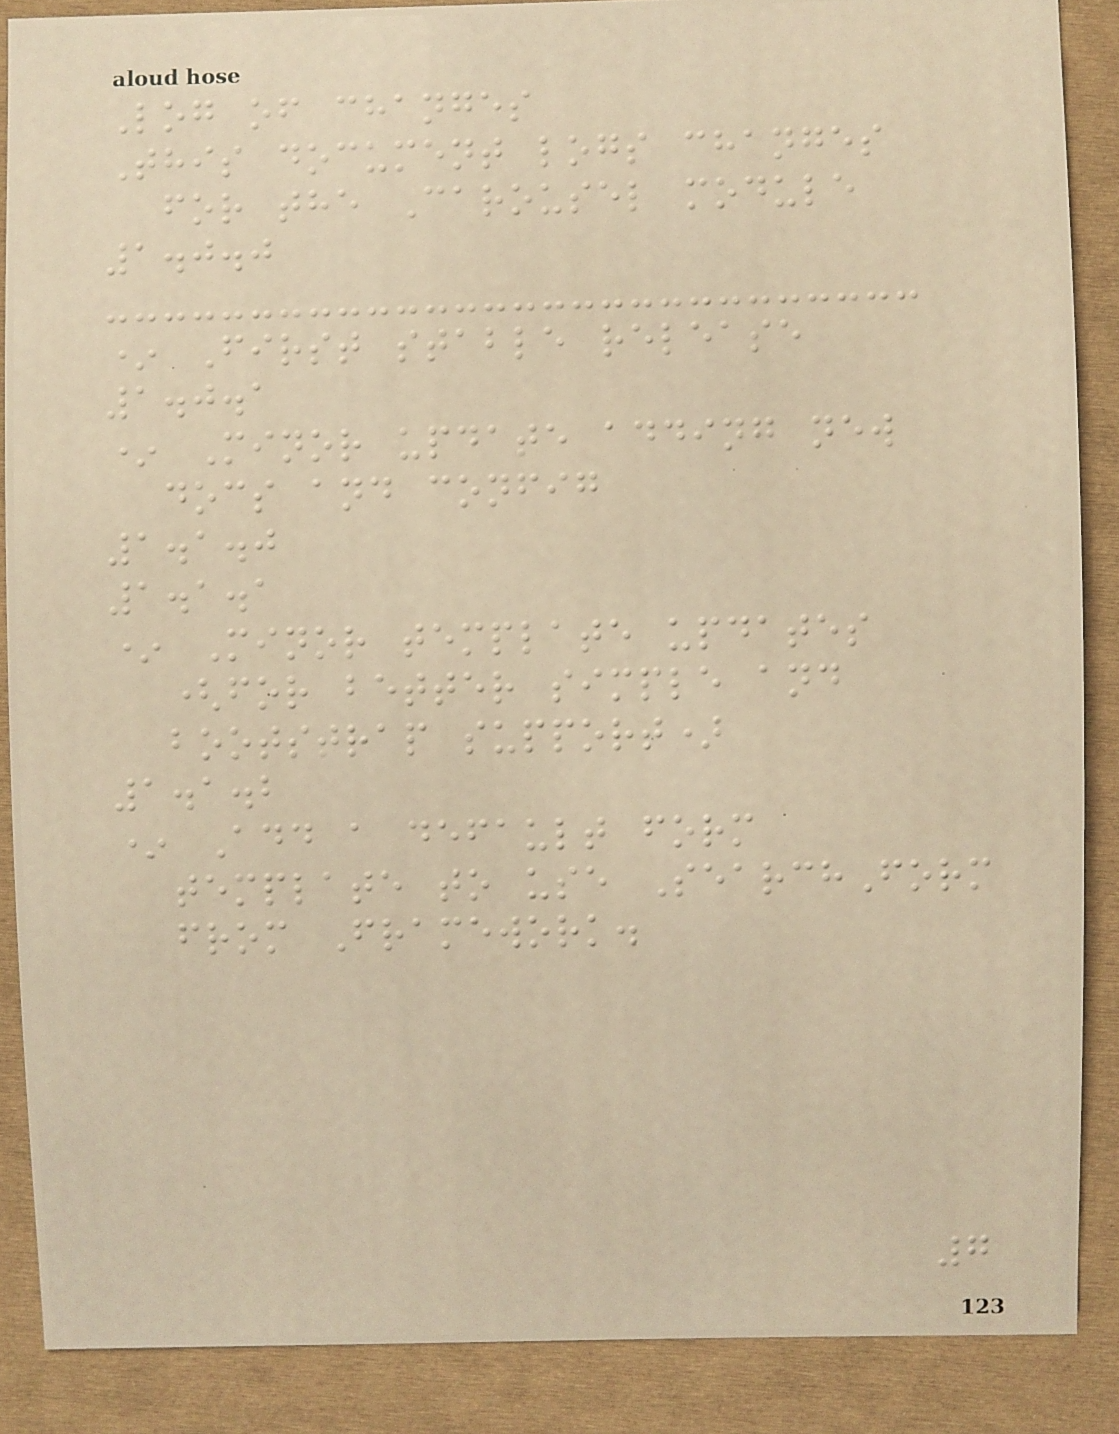Log of changes
This document logs changes
for the Carousel module
1.0.0
* First stable release
1.0.1
* Minor update adding new
docs and config
1.1.0
1.1.1
* Minor template updates
(for better simple and
bootstrap support)
1.1.2
* Add a default form
template to use SearchForm
from Framework.
7
